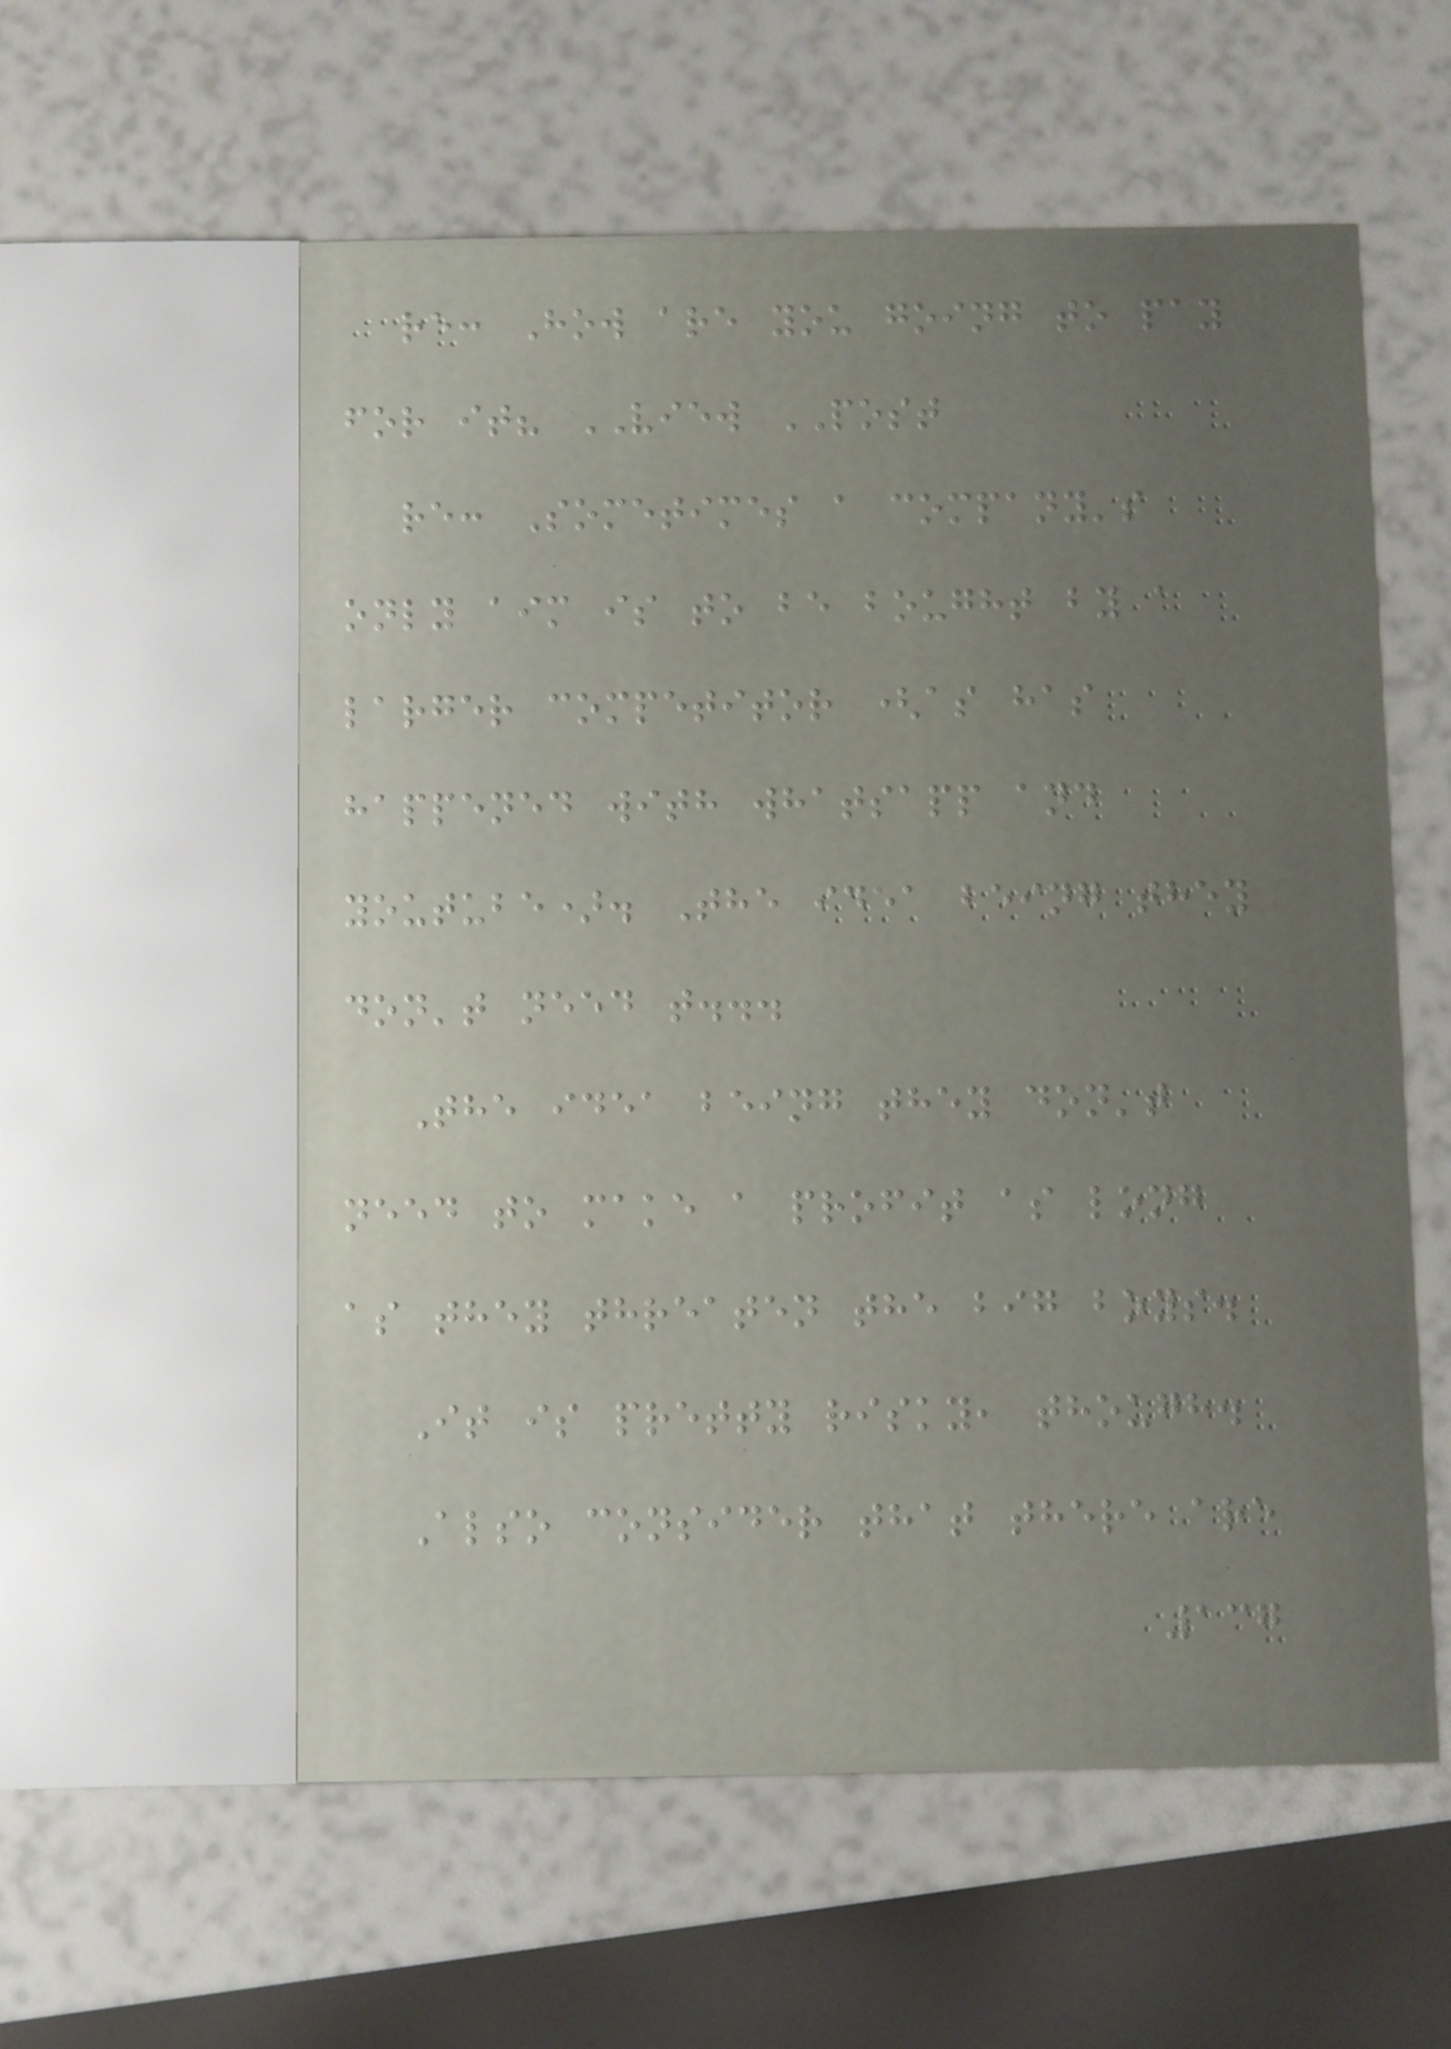re: How are you going to pay
for it? VIEW POST
re: Sometimes a company's
only aim is to be bought by a
larger competitor (as has
happened with whatsapp and
youtube). The idea being they
don't need t...
The idea being they don't
need to make a profit as long
as they threaten the big boys.
It is pretty risky, though.
Also consider that there are
137
